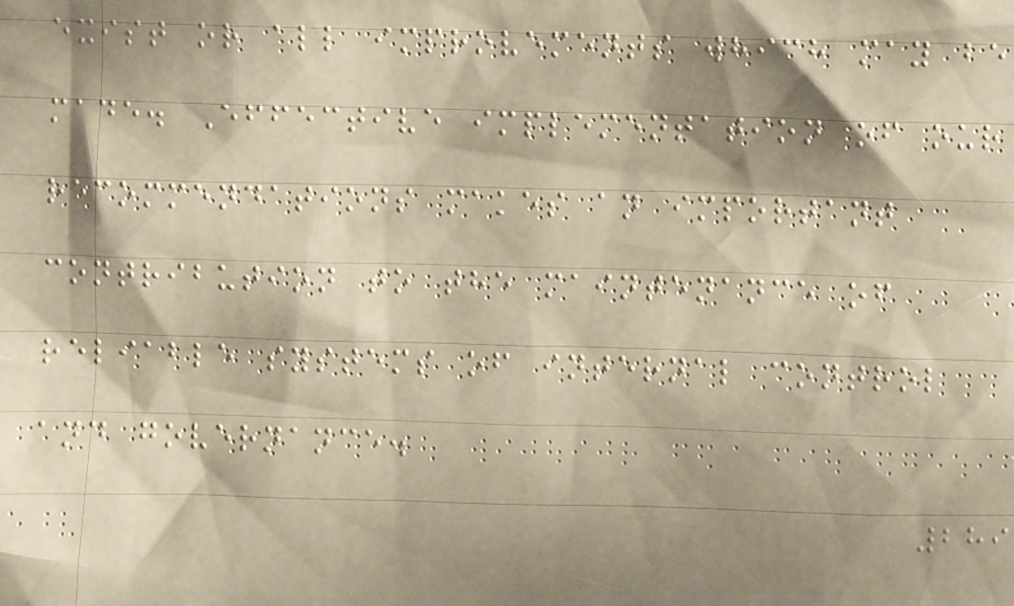exist or all improvements which may be
made. Effective implementation of our
recommendations makes an important
contribution to the maintenance of
reliable systems of internal control
and governance.
289
